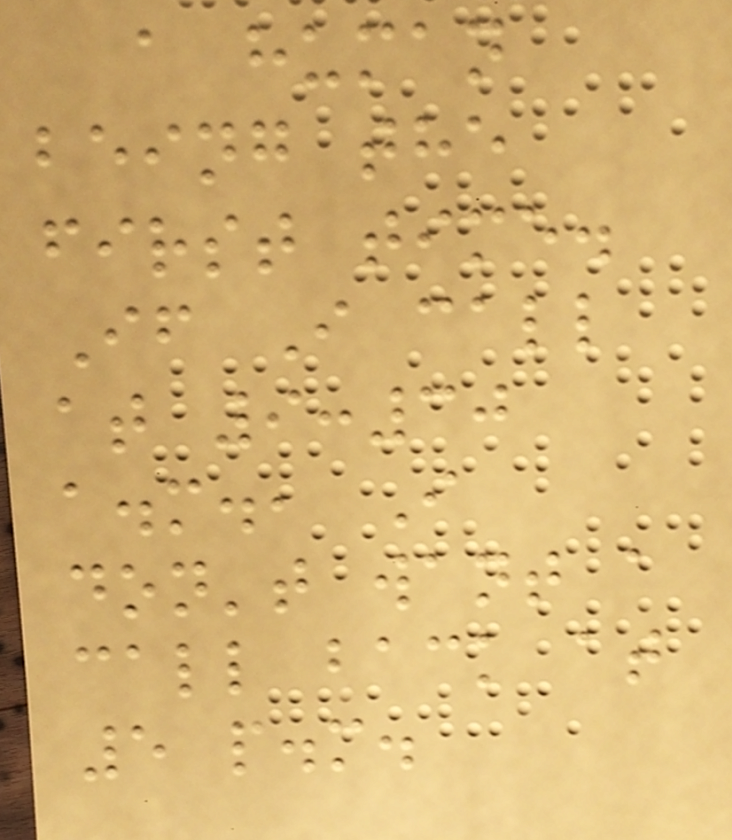a human
being the
first time.
If I call
at 9:30
a.m., I
don't want a
call back at
5 p.m.
